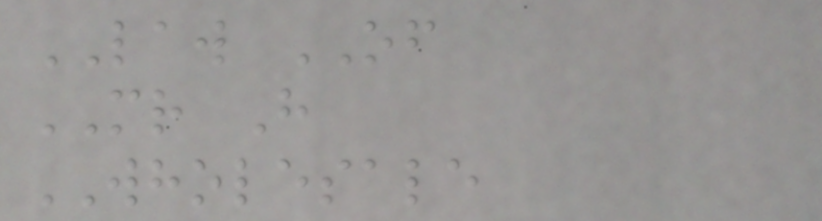LAW OF
MR H
WHOLESALE
